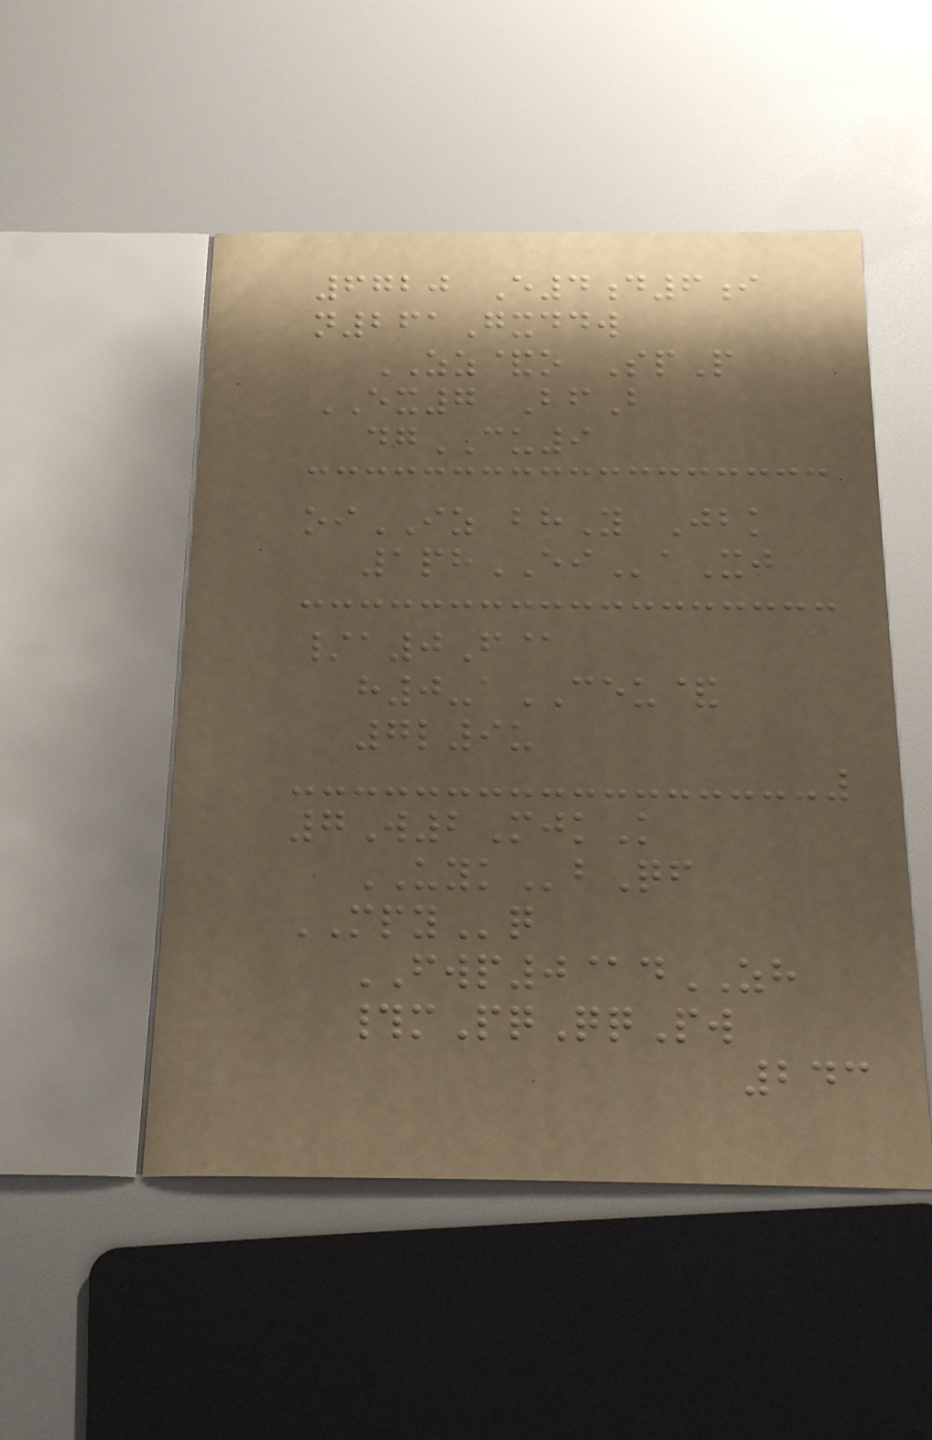6720 E4d6i
n261Gxddw
ZZ&o SpP
EX7 BfB
dgCU9
oiIZ bhY Jbk
1phEIaXj
/a0F@
h0-aCEU&
7l9u
7W2MjkK
UYKbQf
MPYq
FWP0@dZH
#mPqQqPw
243
